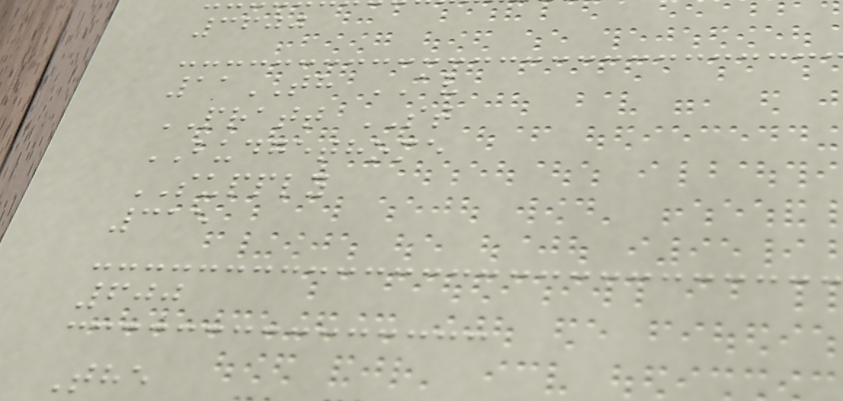3600
11TH AV
PRATT ST
BUDGETHOME
SUPPLY
315
600
The
